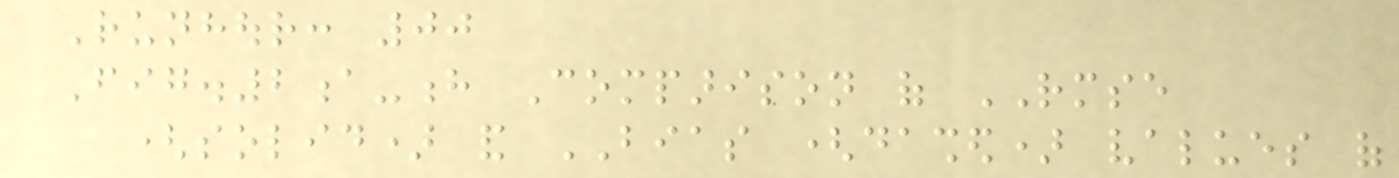Runhour: 00
Fig.2a-h Comparison of RMSE
(solid) and BIAS (dashed) values of
